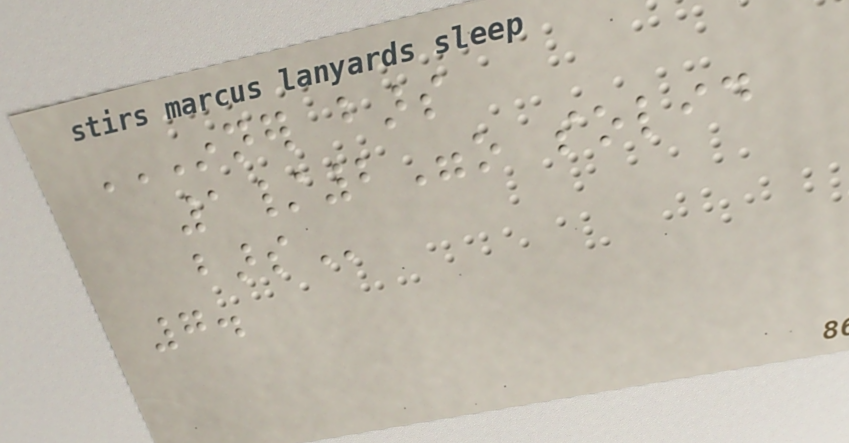INNER BARS
1/2"O SOLID
BARS
7.
